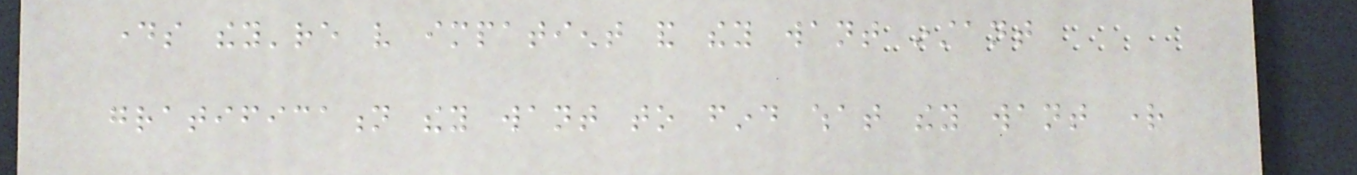days they're very impatient and they want instant
gratification they want to find what they want right
